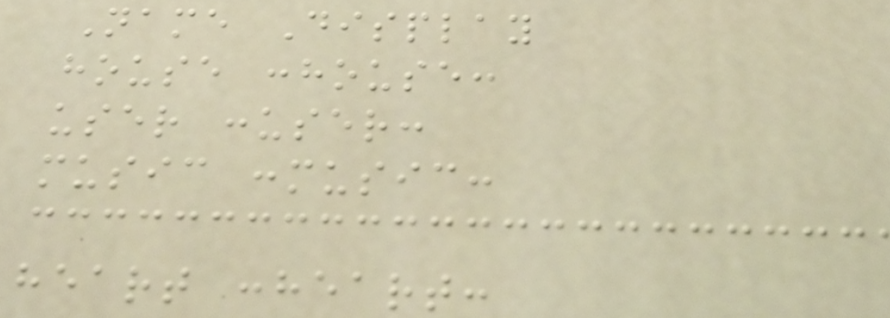Name Display
house :house:
user :user:
music :music:
heart :heart:
